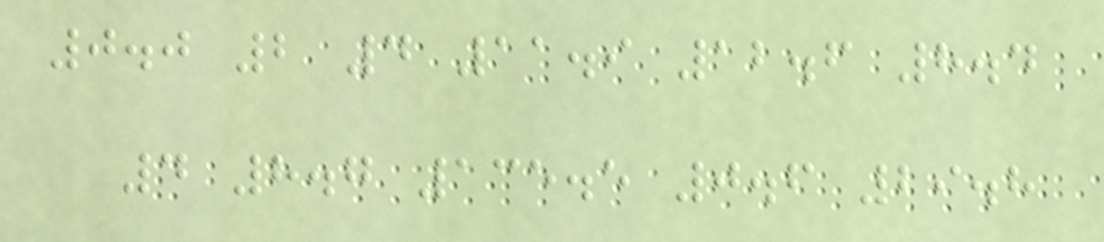0.0 2 4 11.9 12.6 8.4
4 8.7 135.5 0.6 29.8
